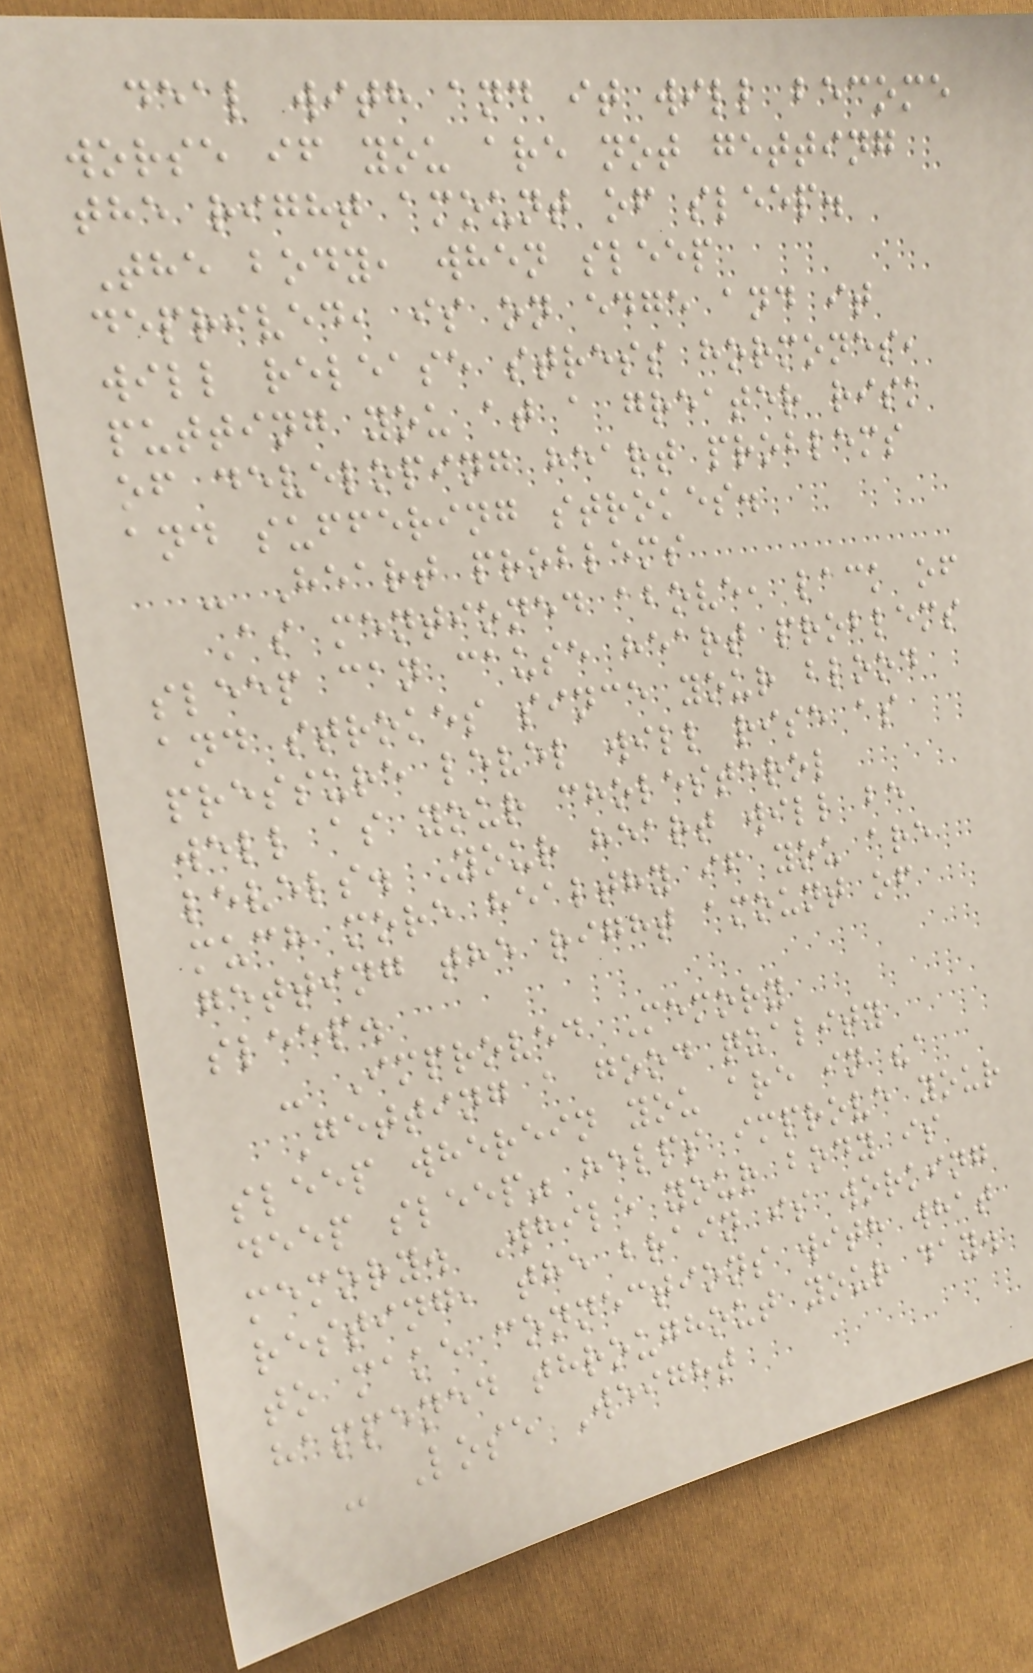deal with and it will become
worse if you are not getting
the right amount of sleep.
The body, when sleep
deprived, is on edge and it
will release stress hormones,
putting you at a greater risk
of developing heart problems
and suffering strokes.
- Heart problems
As mentioned above, lack of
sleep can cause heart problems
and strokes since your blood
pressure level will rise as
well as your cholesterol
levels. Your heart will be
much more healthy if you are
getting the right amount of
sleep.
- Improved Memory
Getting a good quality
sleep wherein you are in "a
deep sleep" helps improve your
memory. While your body is
resting, the brain is working
to make connections with what
happened throughout your day.
- Lose Weight
